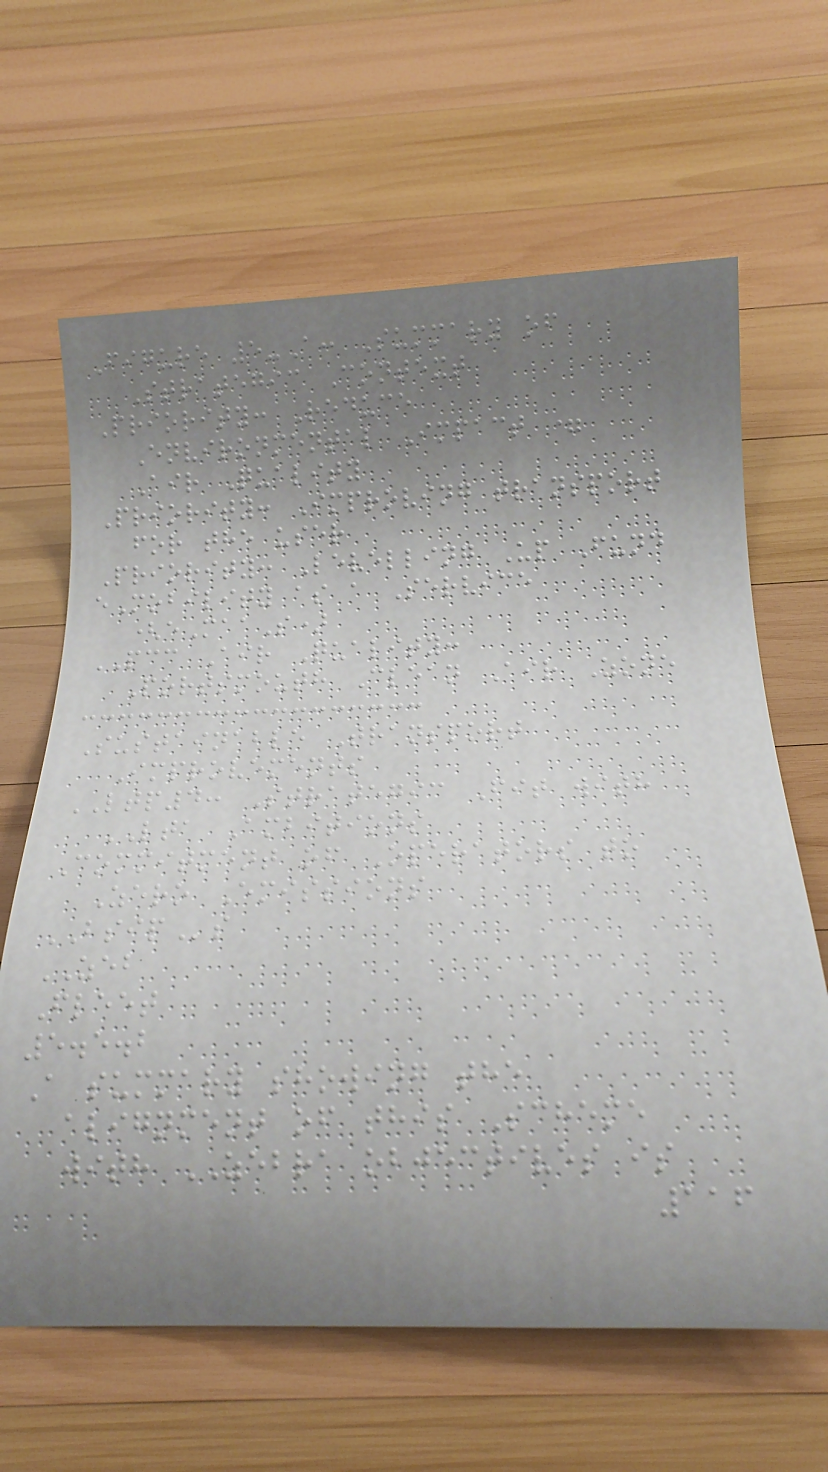Figure 5-A: Summary of
Strategic Context
Priority: Reduce
Environmental Impact =
Air Quality
Priority: Improving transport
for the user
Priority: Levelling Up Fund
eMobility as a Service
(eMaaS)
PCC Air Quality:
Portsmouth Clean Air Zone
Sustainable Transport
Improvements
LTP4: Strategic Fit with
LTA Ambitions
Commitment of Operators to
Zero Emissions
BSIPs
ZEB
Fleet
5.5.2
A summary showing the
alignment of this Scheme
with ZEBRA objectives is
116
